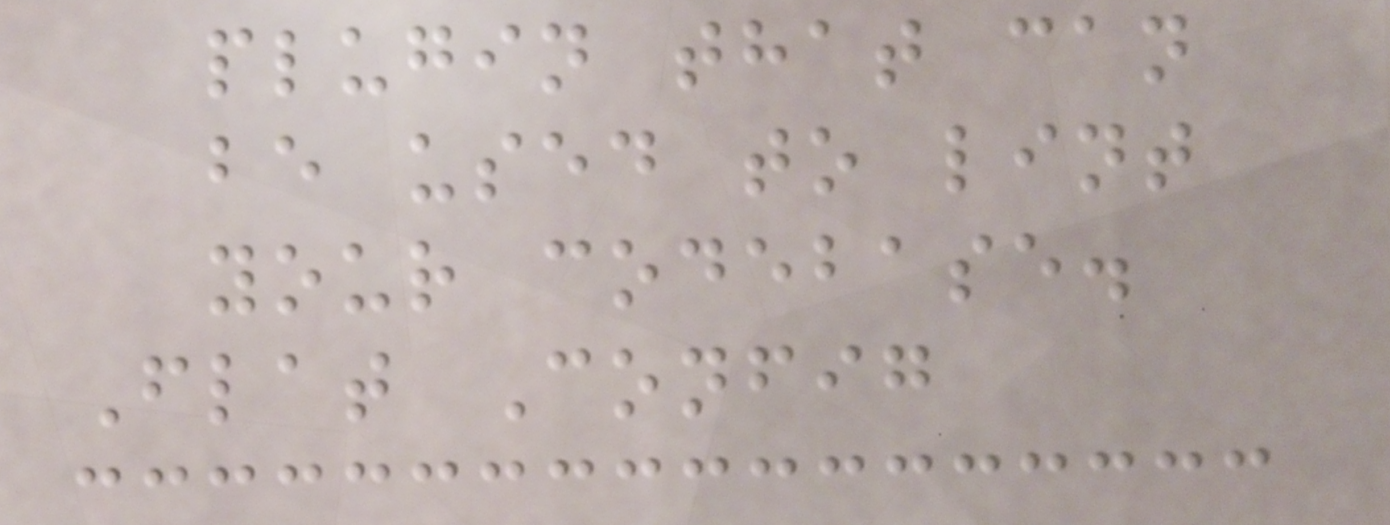plugin that can
be used to lint
your codebase.
Flat Config
